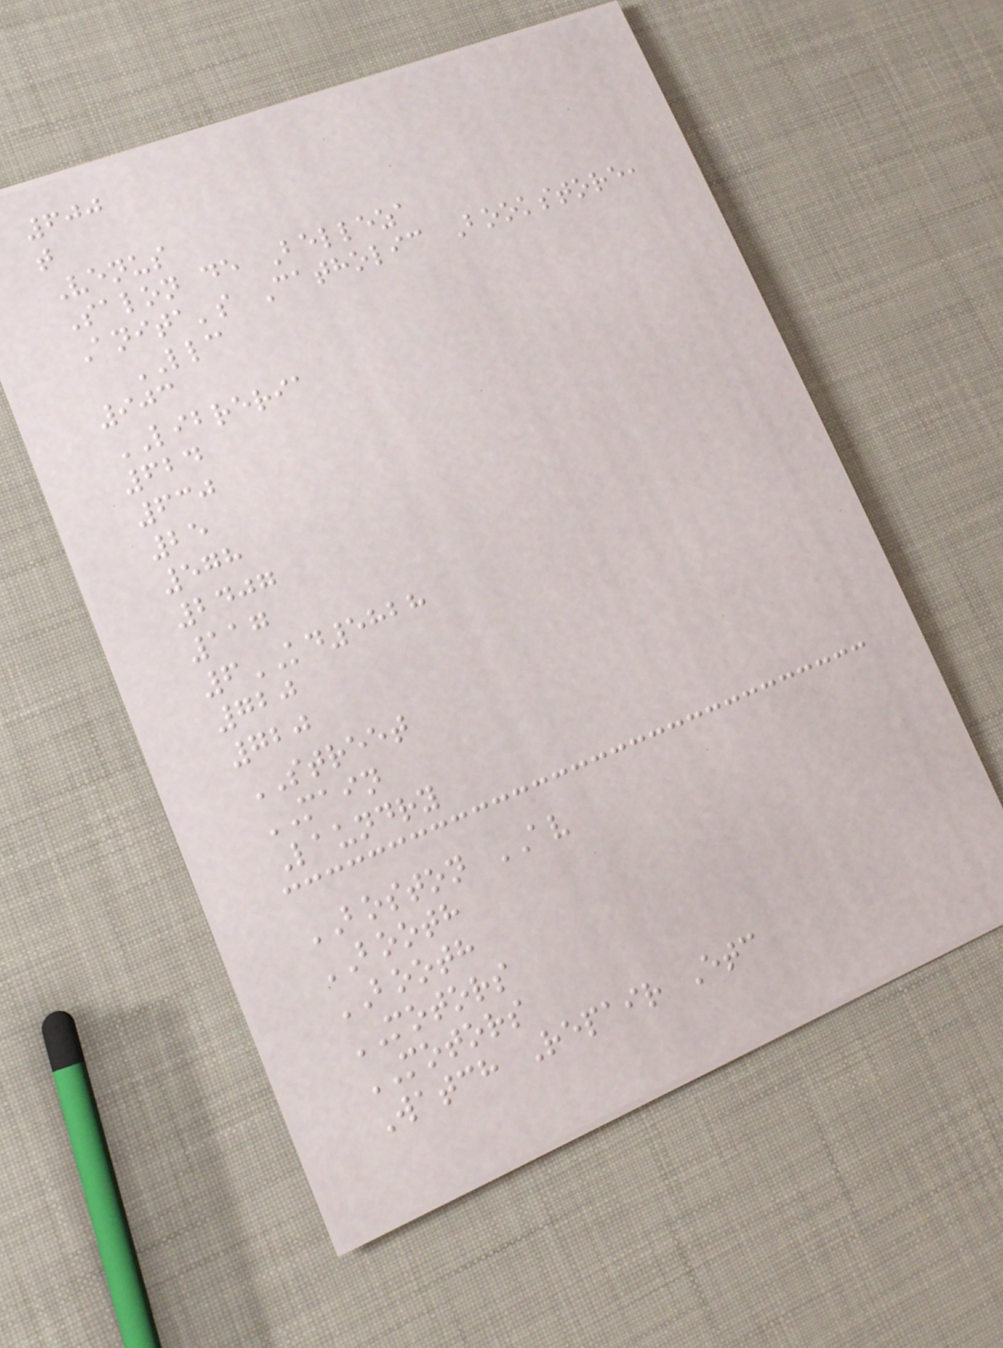600
t
Venus
Salon de Belleza
Anita's Catholic Bookstore,
LLC
903
LIBRERIA
624
630
25
578
2407
117
6KD5828
720
720
STREET
MAIN
Laundry
BOSTON AV
BOOTH
BOOTH
MOTORS
MOTORS
Watch Repair Etc
